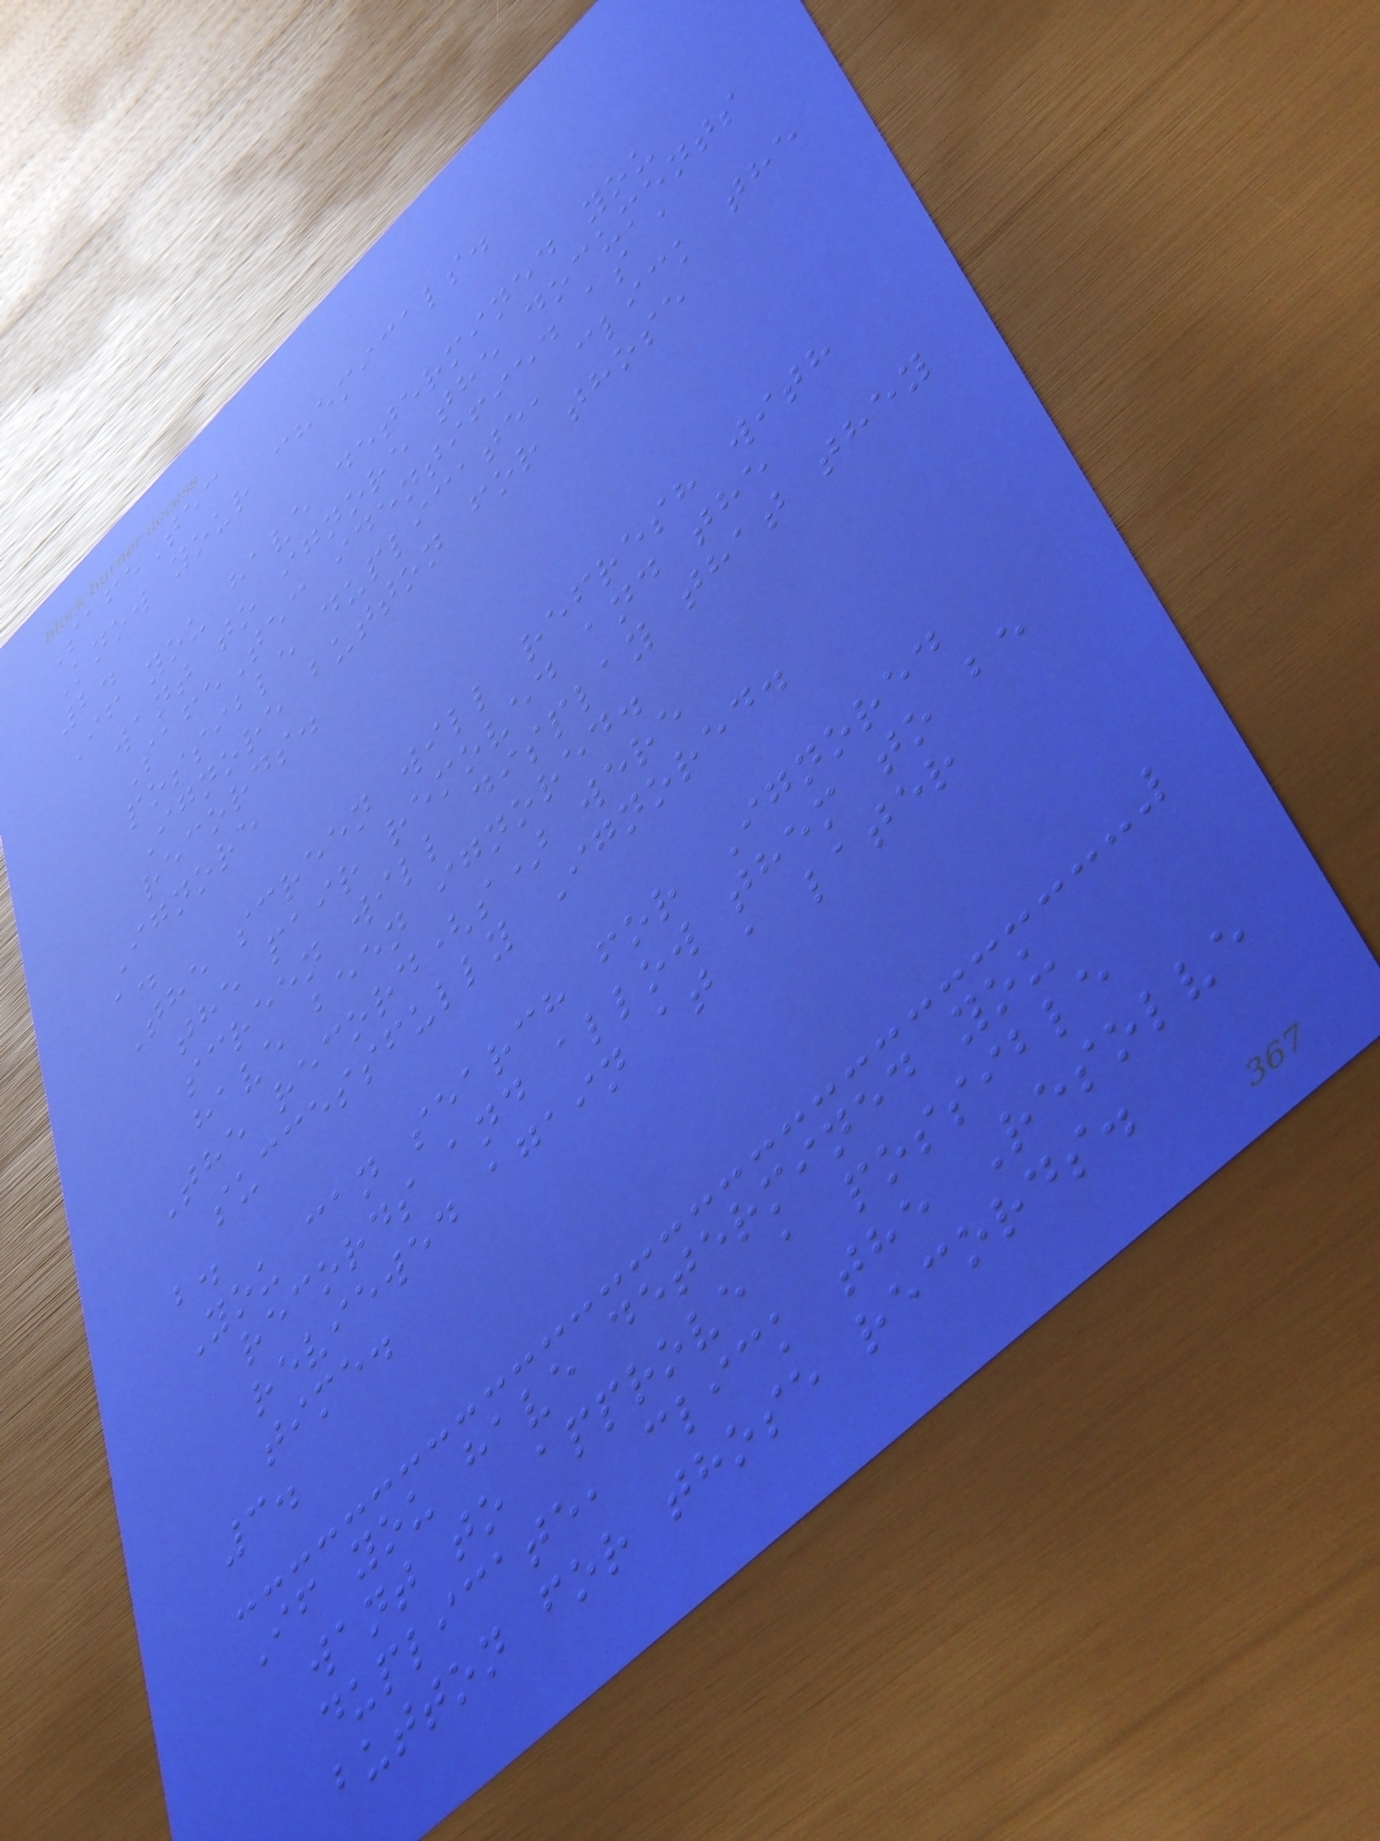SafeTec
Know your chemicals.
2.
If you have determined you
want to ignore the documents
SafeTec identified as a
possible duplicate, click the
Ignore button for those
records.
Ignore
a.
The screen will refresh with
the pair removed and the
screen will display that they
have been ignored.
The record(s) were
successfully Ignored.
b.
You can search for Ignored
records and allow them to be
reviewed again at a later
time.
3.
If you have determined you
want to approve a possible
duplicate, click the Resolve
button for those records.
